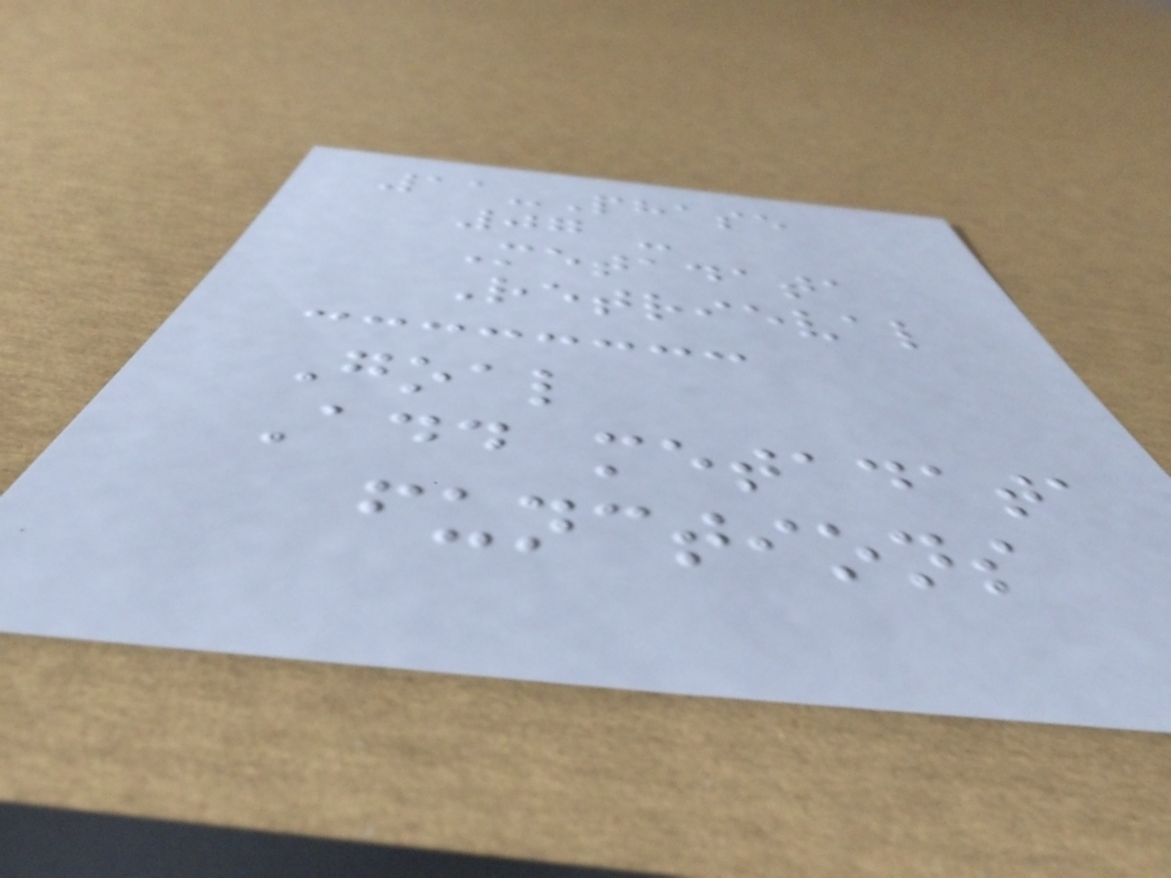11-Phase
07 -
Metadata
Retrieval
Goal
Add metadata
functions
